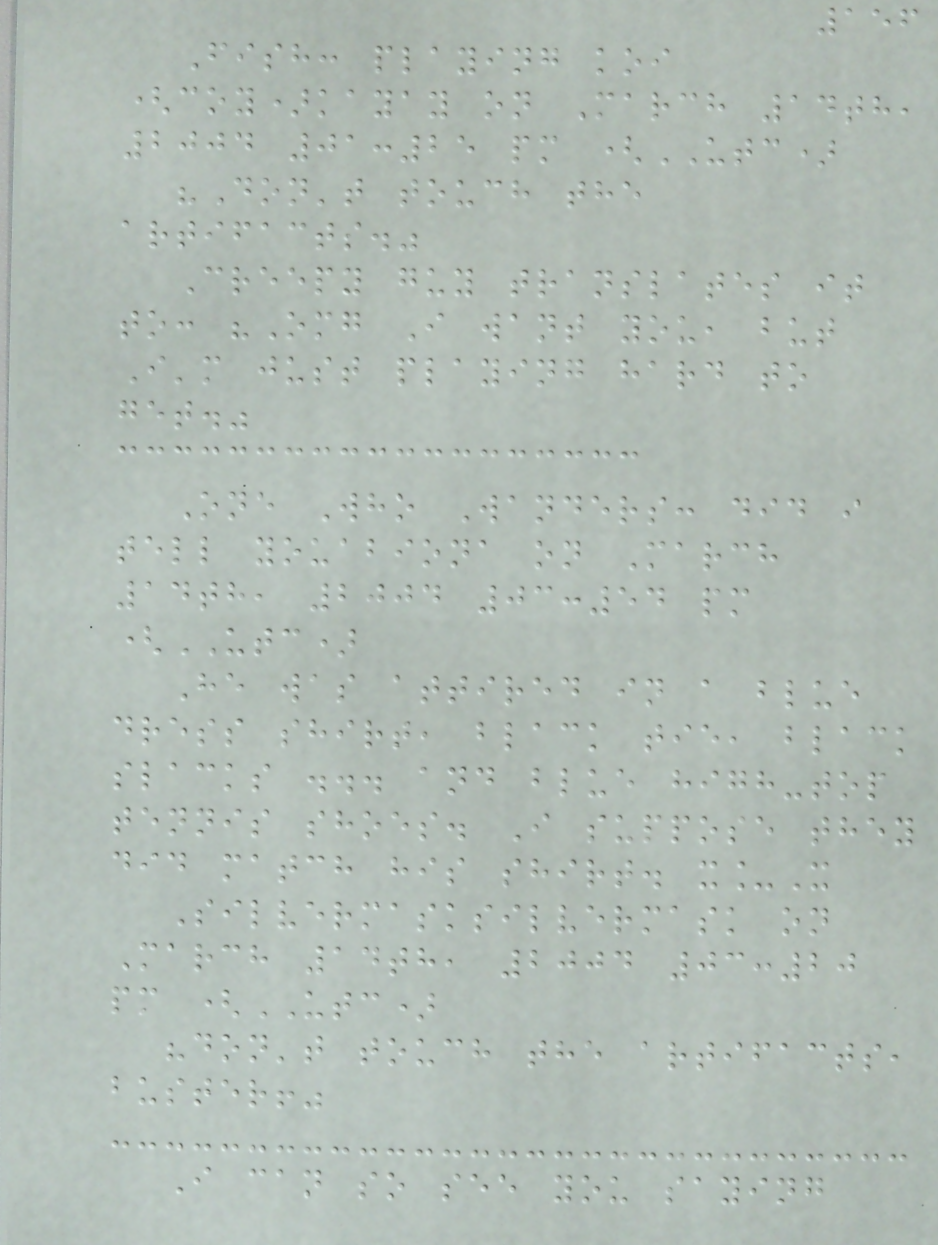156
Fish: playing koi
(coy)kayay on March 14th,
2004 01:25 pm (UTC)
"Don't touch the
artifacts."
Creepy guy translates it
to: "Omg I want you, but
I'm just playing hard to
get."
One Who Wanders: did i
tell youabiona on March
14th, 2004 03:54 pm
(UTC)
He was attired in a blue
dress shirt, black tie, black
slacks ... and blue high-top
tennis shoes. I suppose they
did match his shirt. x_X
Silvermasksilvermask on
March 14th, 2004 03:20
pm (UTC)
"don't touch the artifacts,
buster!"
I can so see you saying
